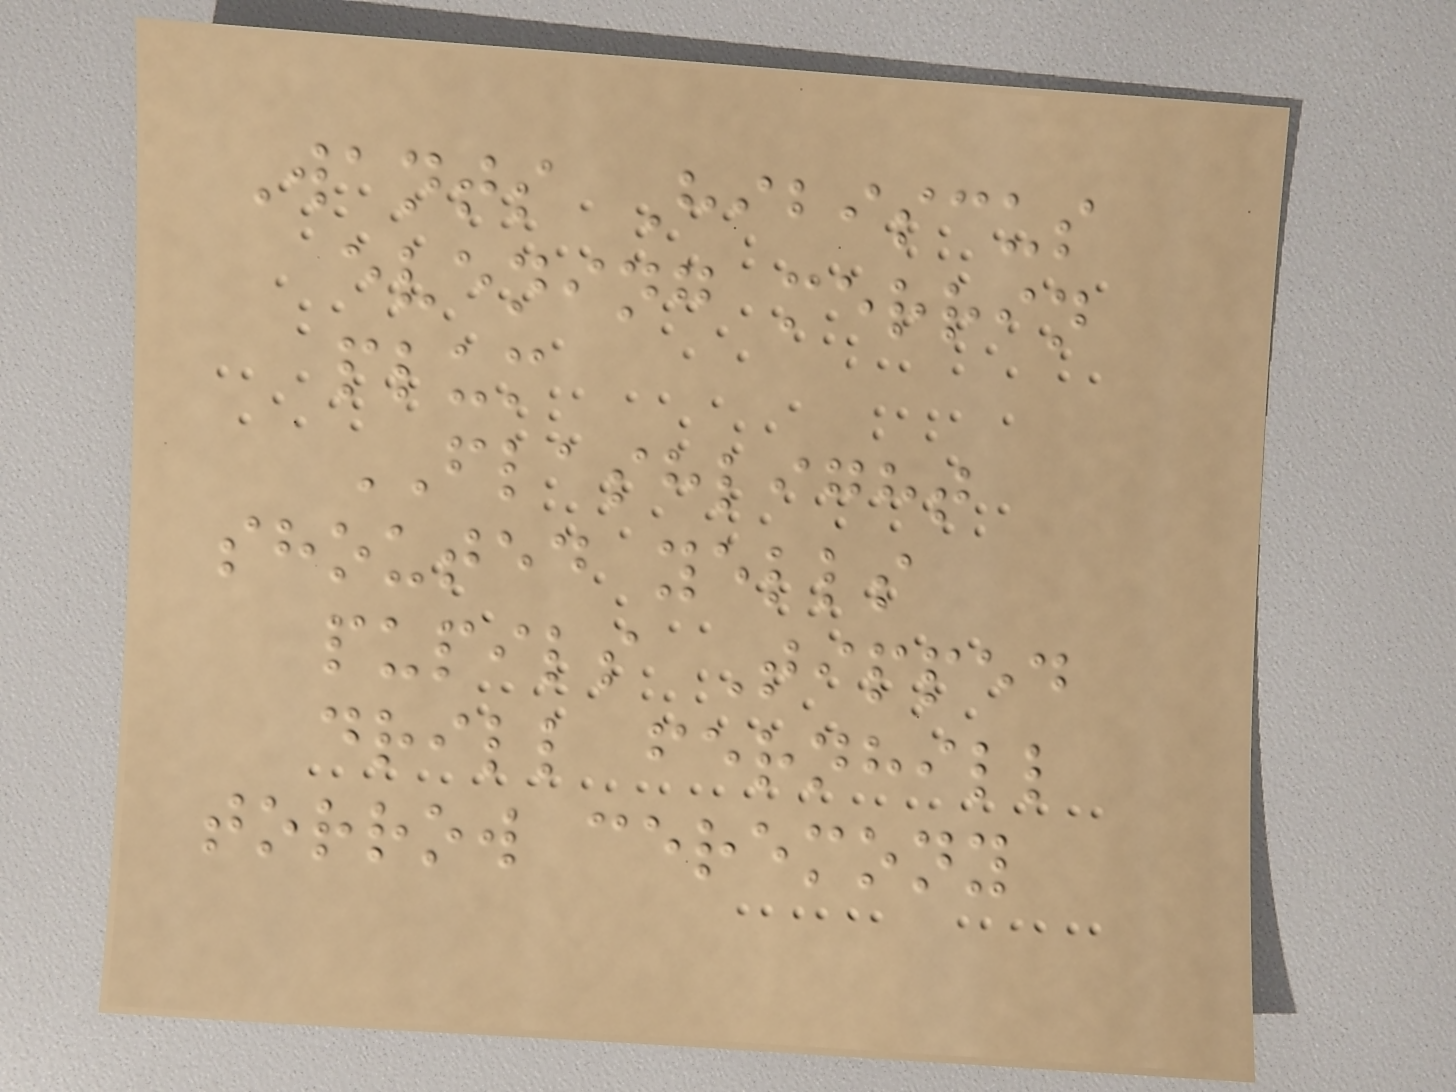Wants Hibiscus
evening merrin
plum
FLASHLIGHT
shouted yells
pupils Tipped
drill fernhill
torrow ceremony
